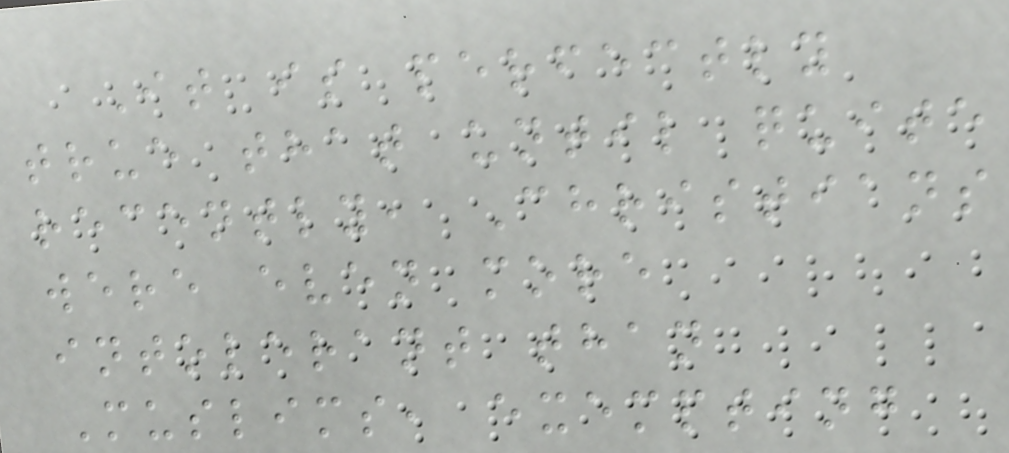It is perfectly
true that until quite
recently, Christians
were even more
intolerant than
Muslims, exempting
